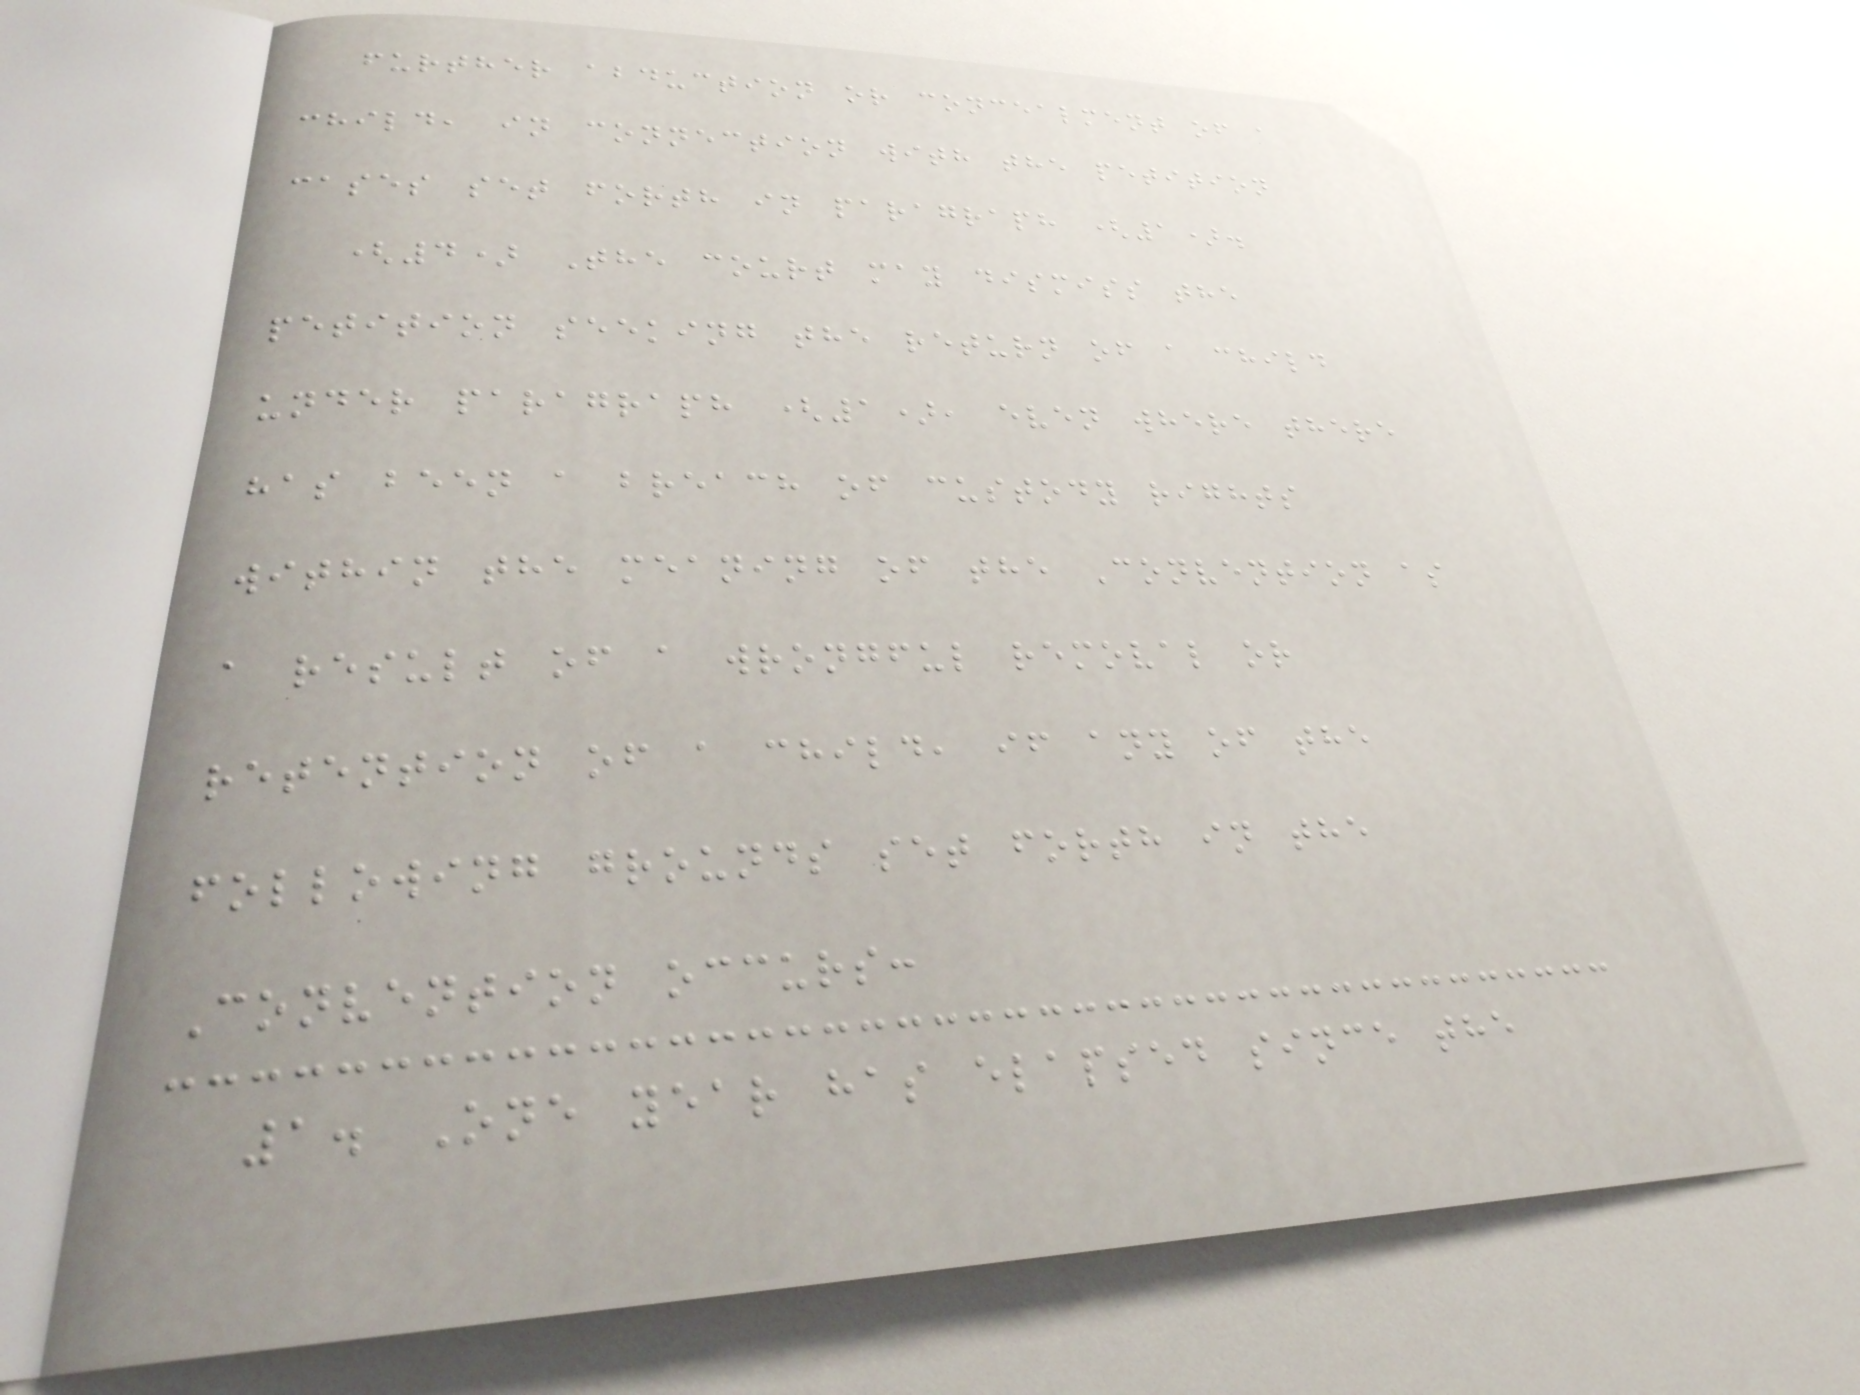further abduction or concealment of a
child, in connection with the petition
cases set forth in paragraph (1).
(4) The court may dismiss the
petition seeking the return of a child
under paragraph (1), even where there
has been a breach of custody rights
within the meaning of the Convention as
a result of a wrongful removal or
retention of a child, if any of the
following grounds set forth in the
Convention occurs:
1. One year has elapsed since the
